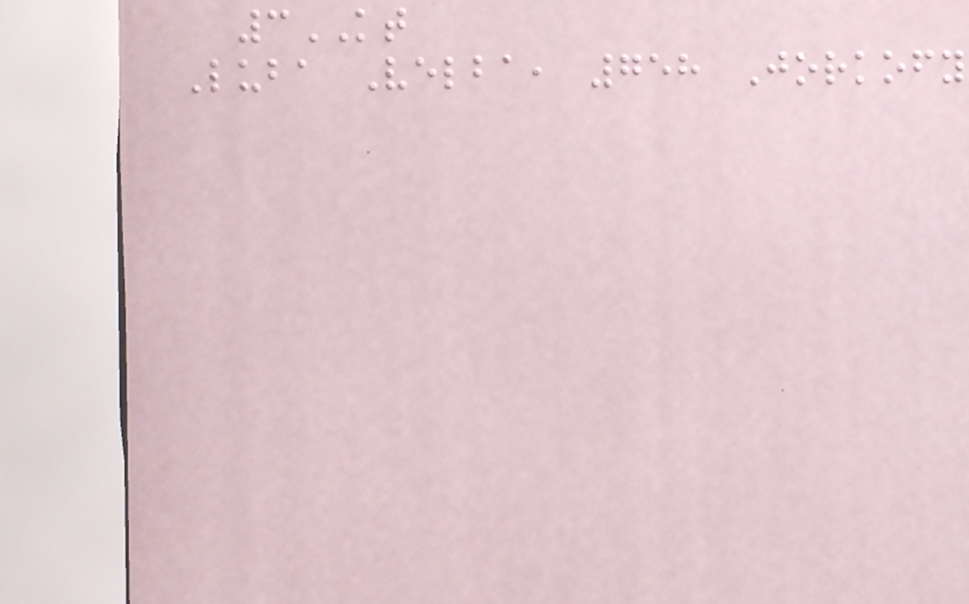3KT
Luba Velba, 758 Jorkofy
